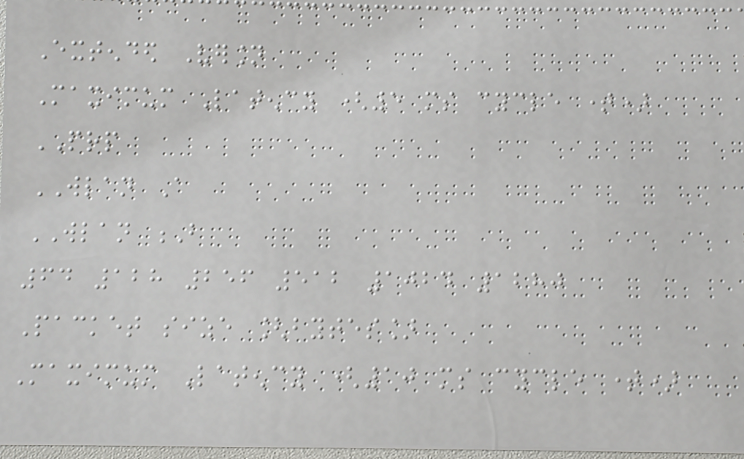Extended Version
Maximum Latency (5 ms cycle time)
PRP
WLAN A
WLAN B
64 128 256 512 1024 1280
Packet size [bytes]
Maximum Latency (10 ms cycle time)
